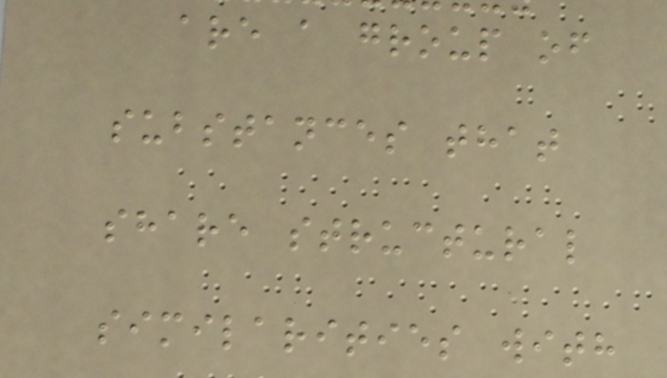are a group of
substances that
share structural
similarities with
